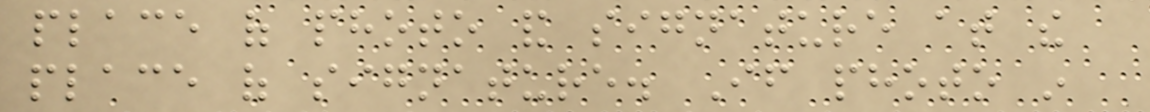place of photo and signature at the
place of signature. If photo in
